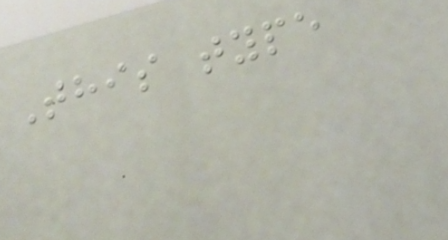This type
